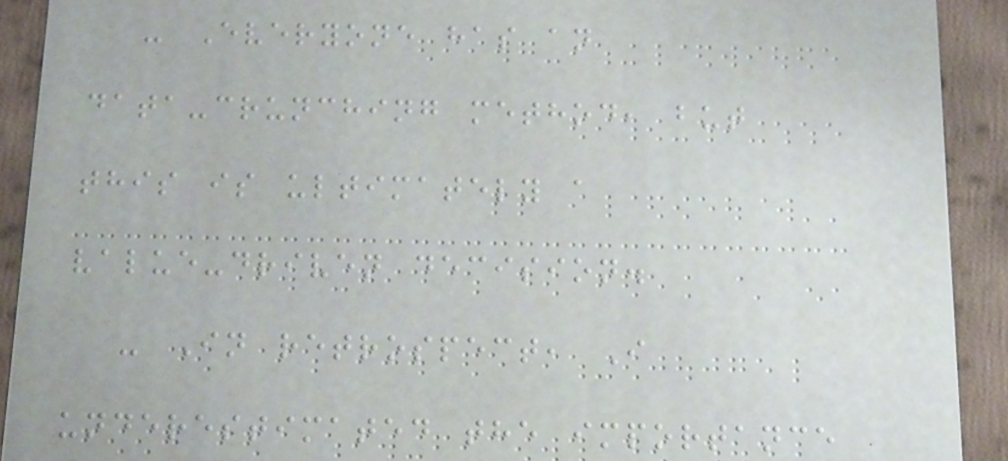- Everyone has an
data-crunching method, but
this is ultimately a
value-driven decision.
- In retrospect, I
underestimated the importance
